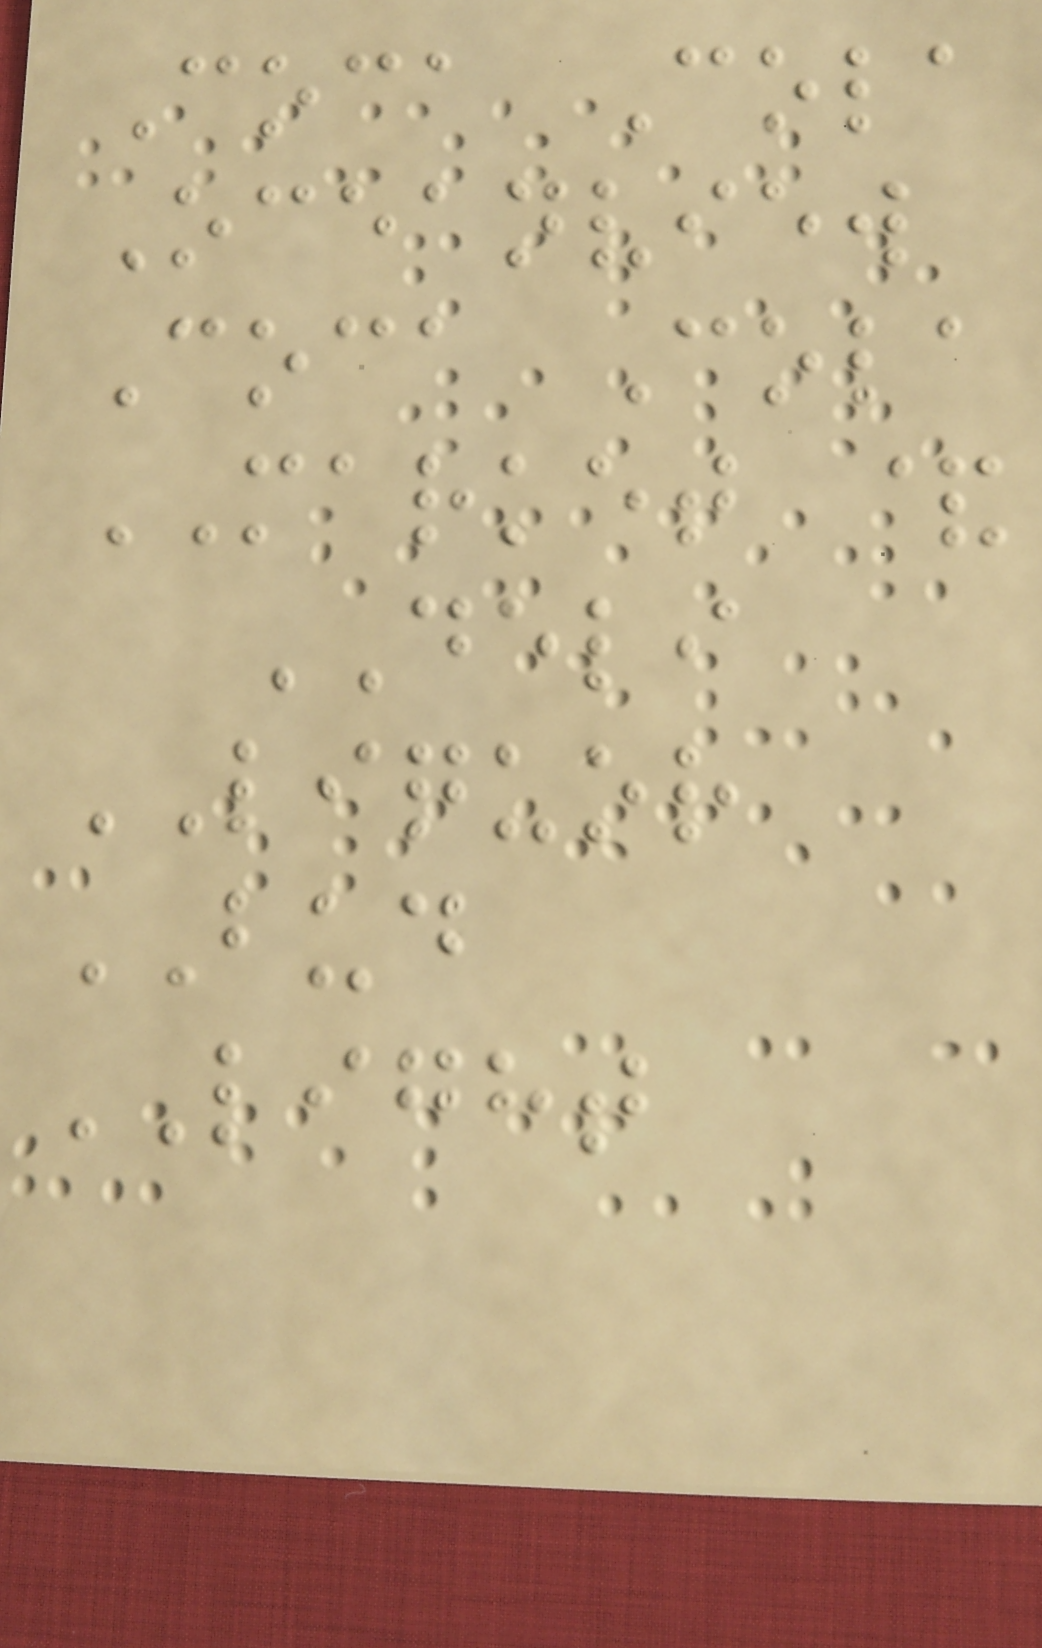Coca Cola
Oceanview
Coca Cola
MARKET &
DELI
LIQUOR
BUD
LIGHT
